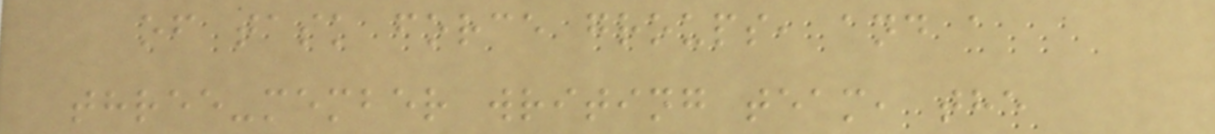of task force groups, and a
three-member writing team, the
